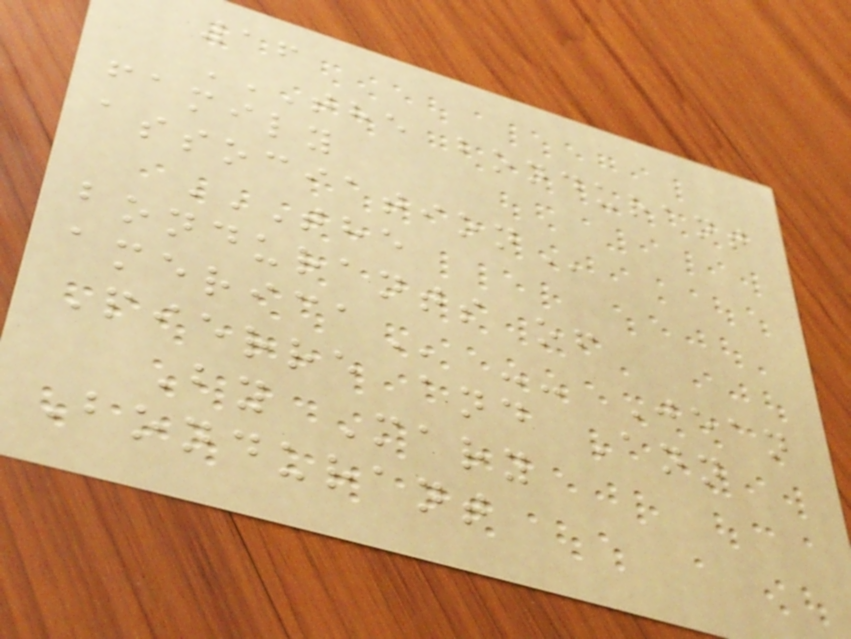16
THE BONDURANT
FAMILY
ASSOCIATION
THE
BONDURANTS OF
AMERICA -- Jean
Pierre and Ann
By Mary
Bondurant
